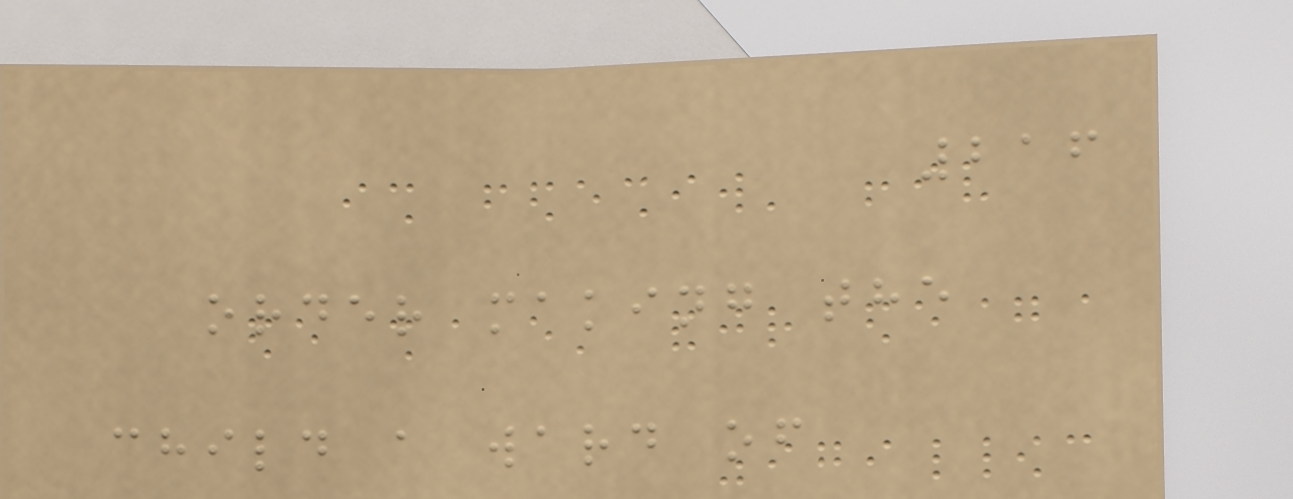216
order making the
child a ward of
